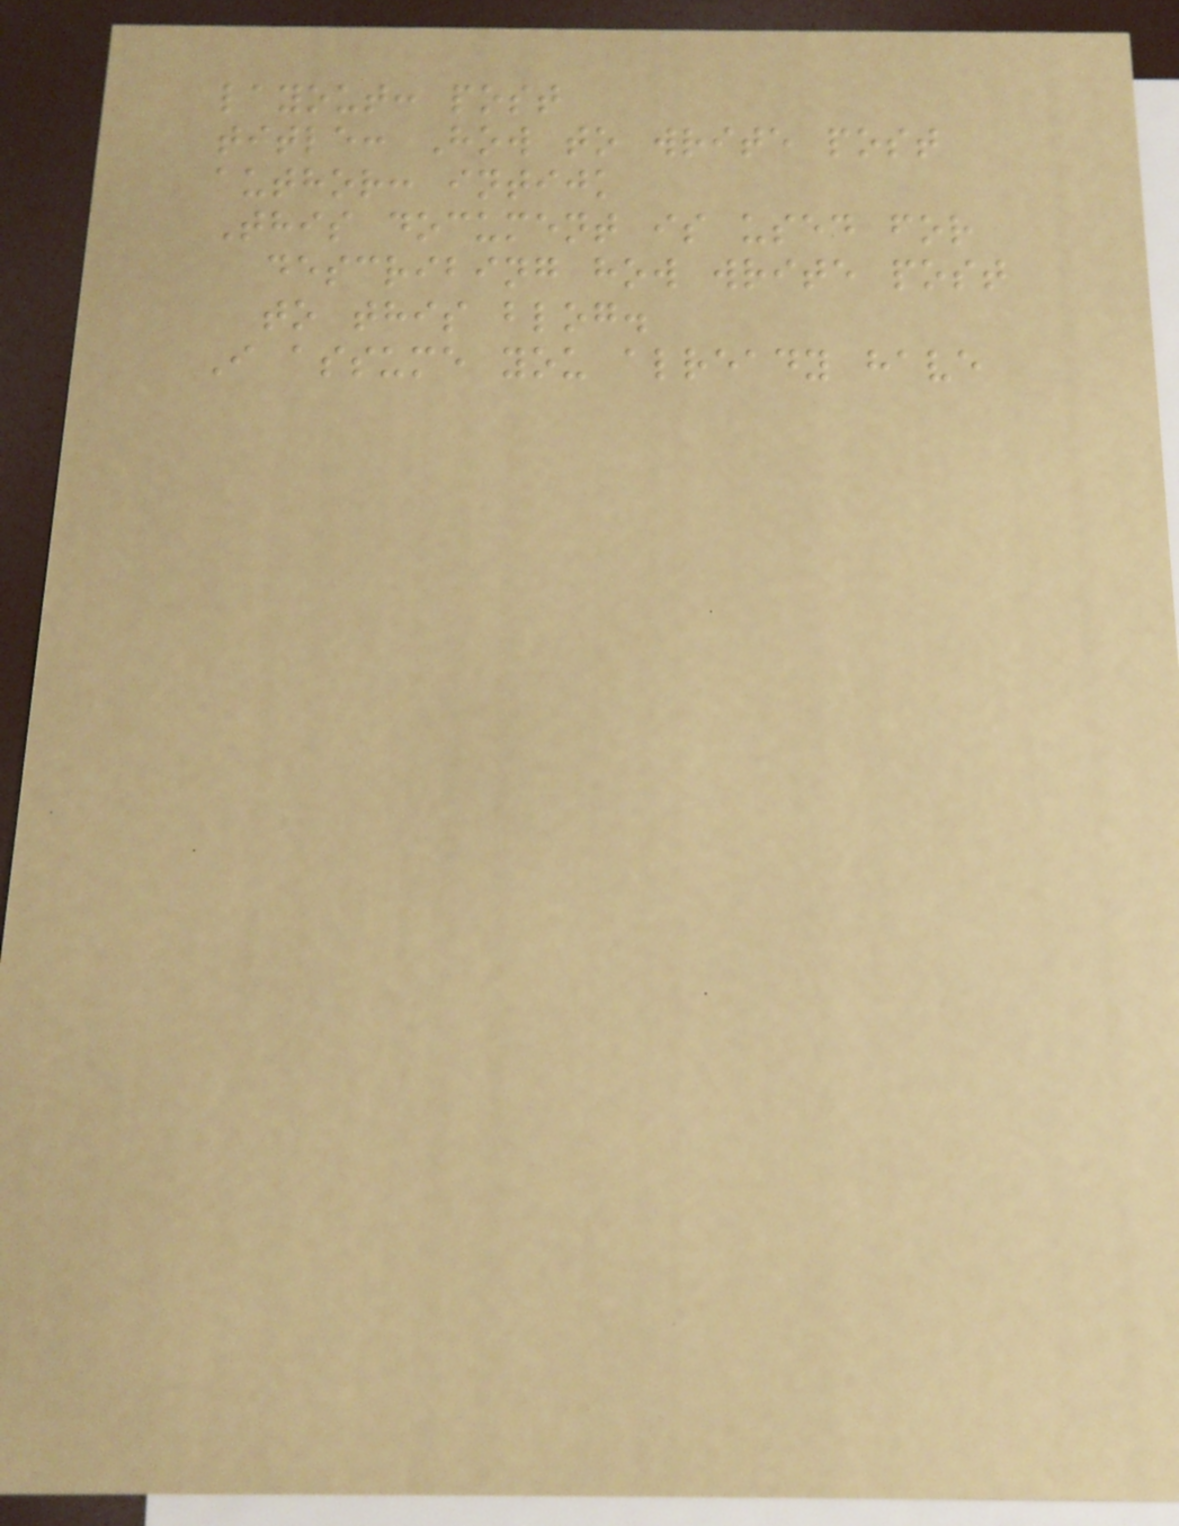layout: post
title: How to write post
author: intijk
This document is used for
describing how write post
to this blog.
I assume you already have
